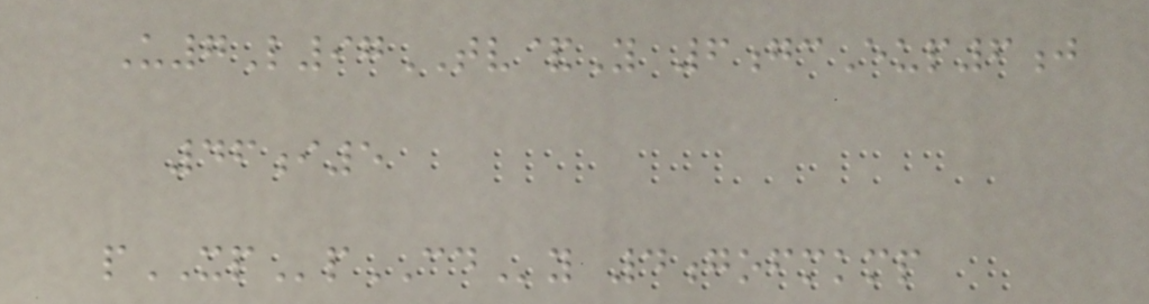U7L97TV&Y 6gcEup6j
46i5
pXPpCDy 4gofmkmp
